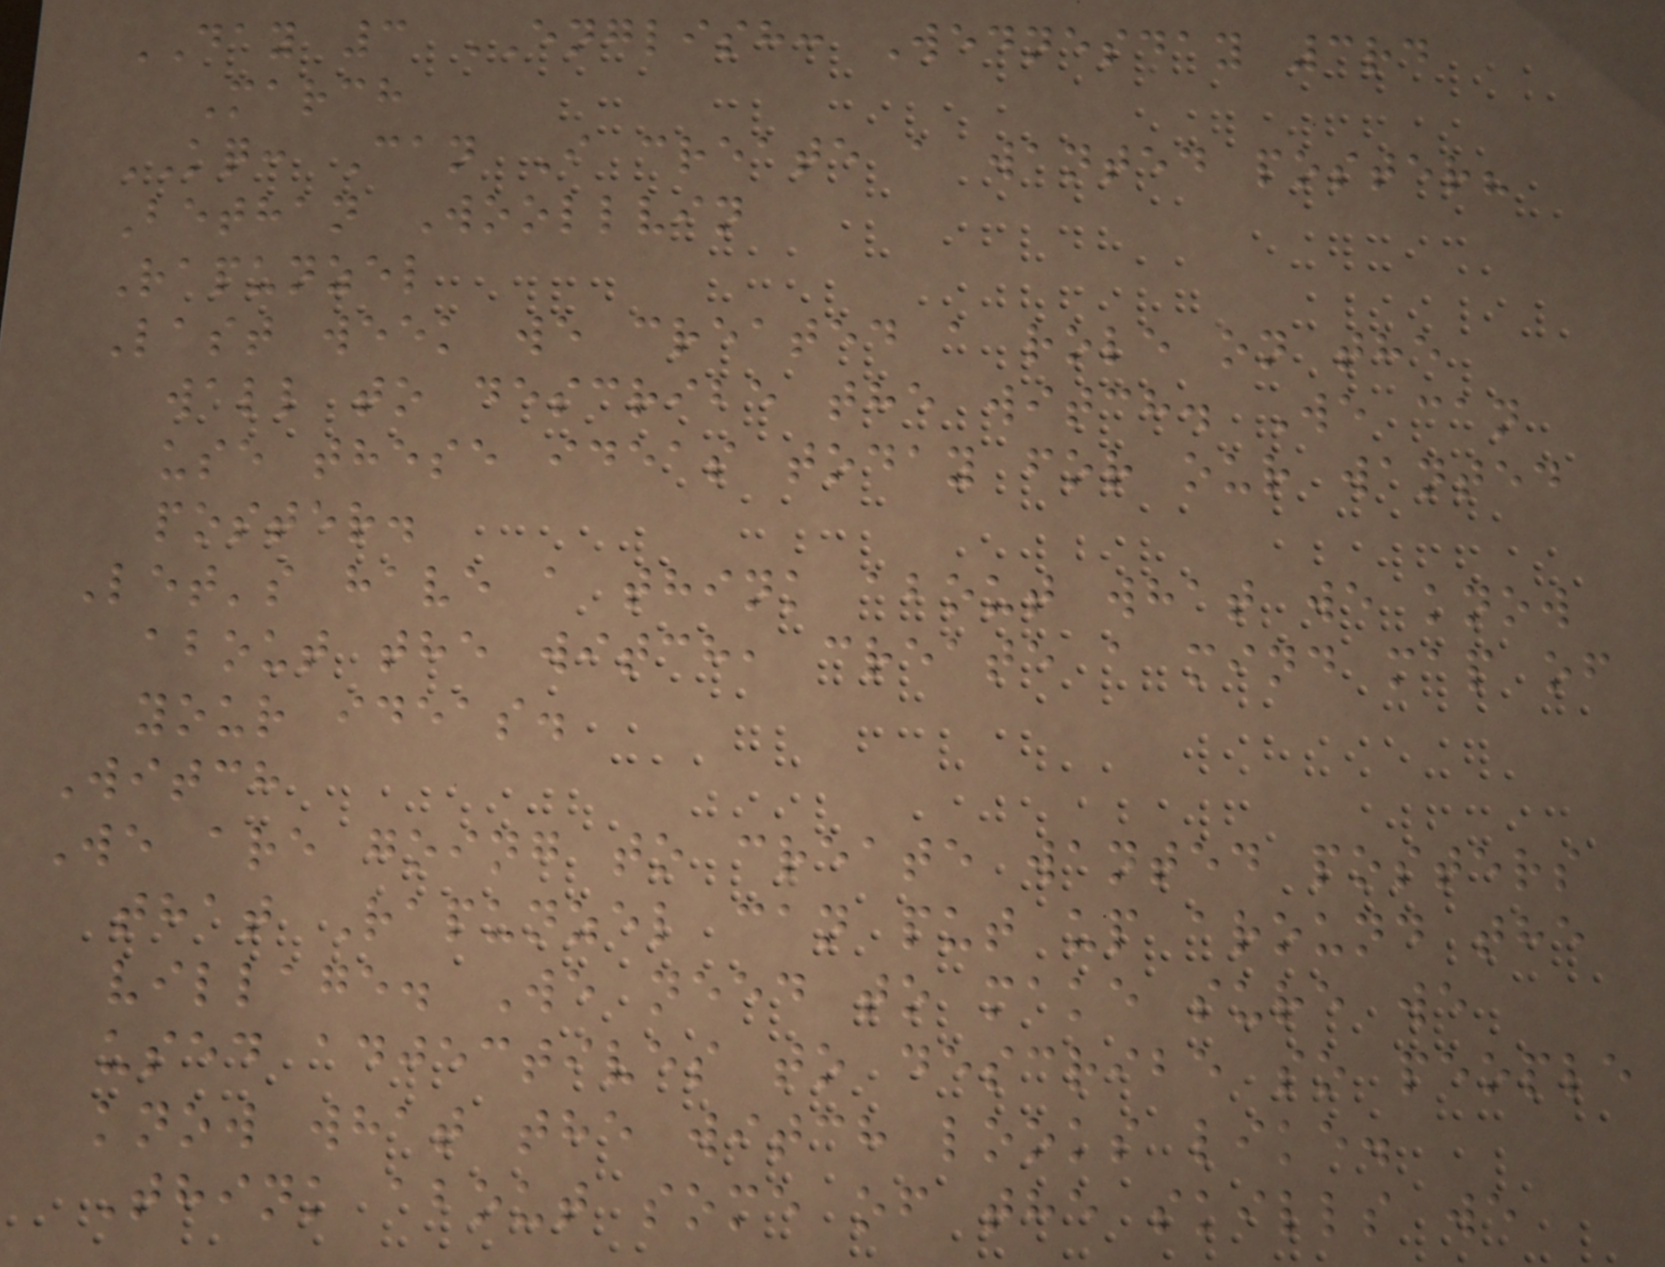DAY 3 ENGLISH: Wednesday 3rd
March
KQ: Can I create a wanted poster?
Bethan Woollvin
Rapunzel
Last week we created a role on the
wall to describe the witch. We can
use these ideas today for our wanted
poster.
Let's have a think about what we know
about the witch, create a mind map of
your ideas.
Witch
We are going to create wanted posters
that Rapunzel can put up around the
village. We need to make sure we
used adjectives to describe so people
know what the witch looks like.
Think about some of the skills we
